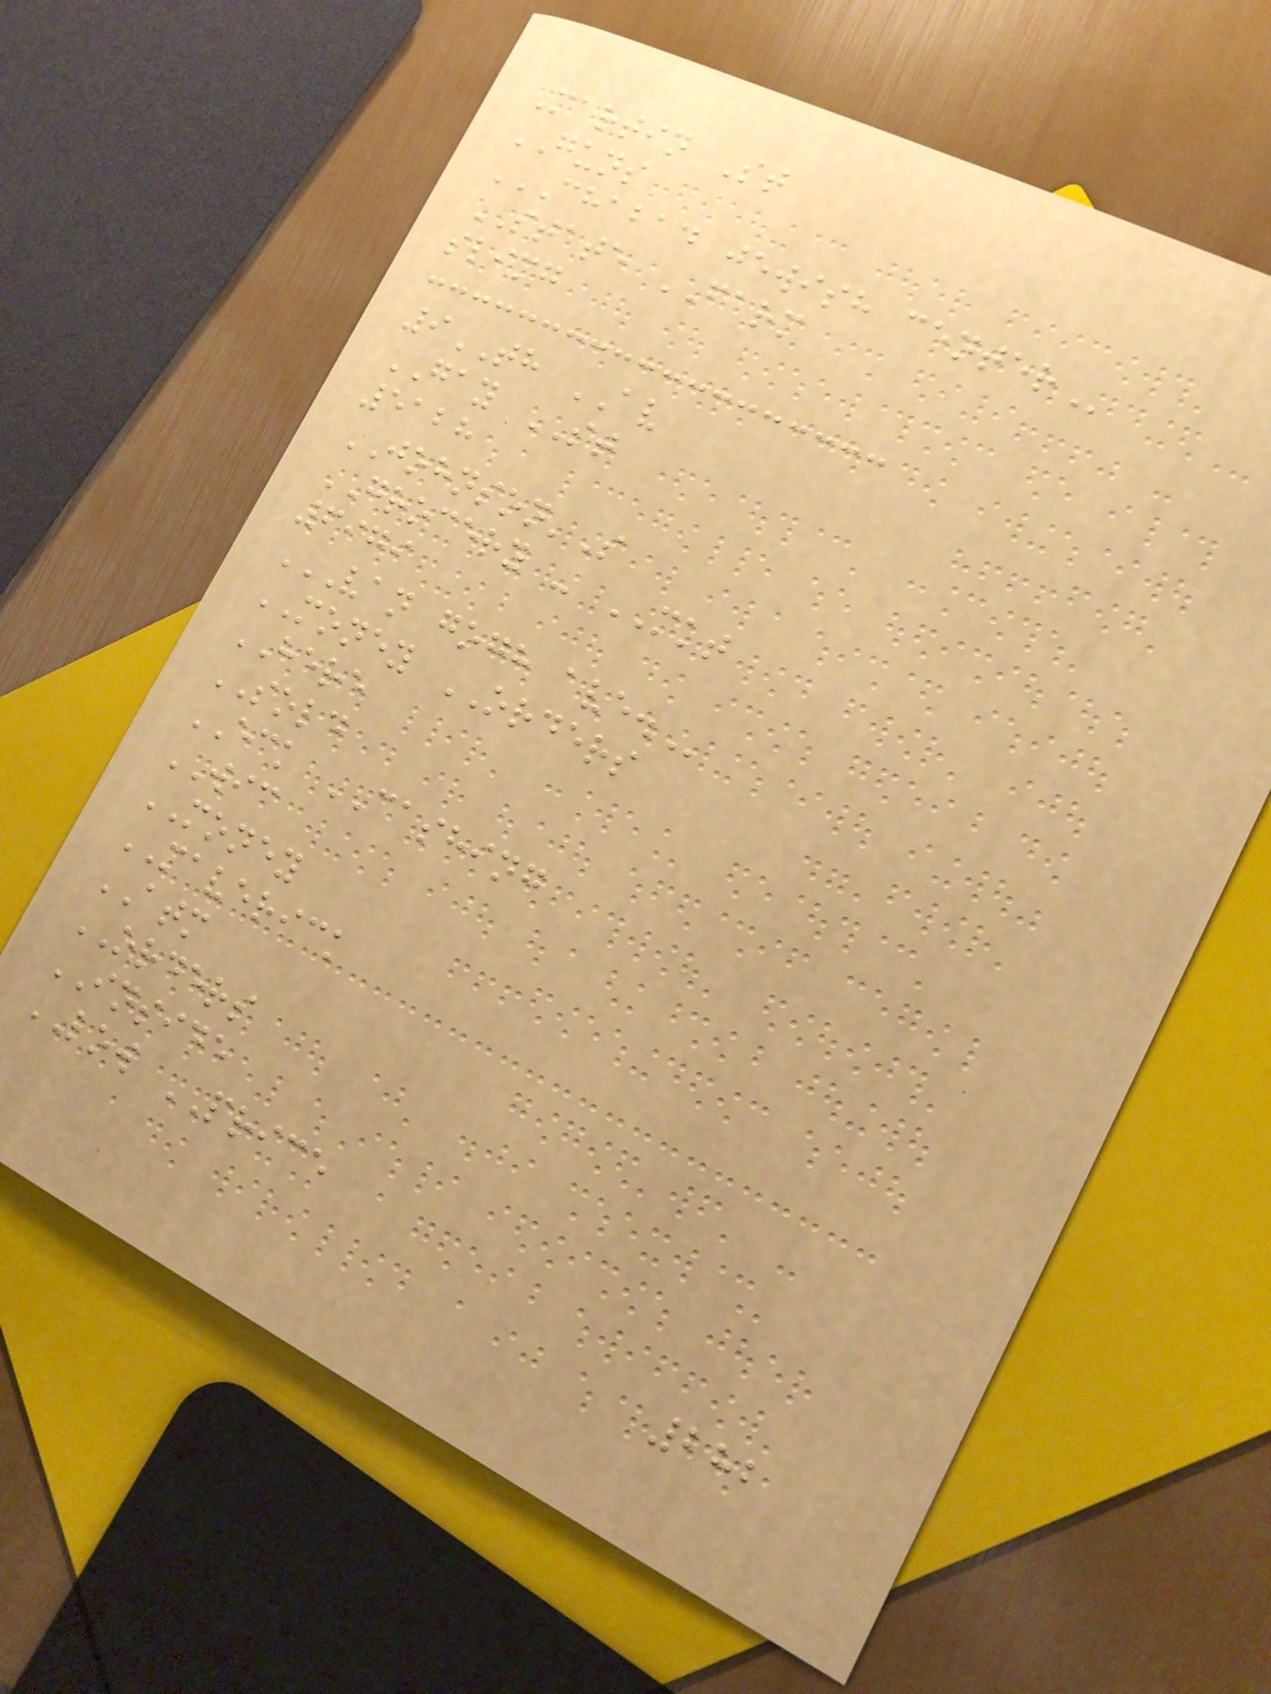Martin St
GUNS
CHABAD JEWISH CENTER
STATE FARM
slimg
9TH AV
GAY ST
5128
JOHNSON'S
GROCERY - MKT
6979
VAN GOGH AVE.
MONEY ORDERS
HERE
SOLD
ECK CASHING
WIC
MONEY
MAVERICK
ATM
ORDERS
INSIDE
LOW PRICE
282
